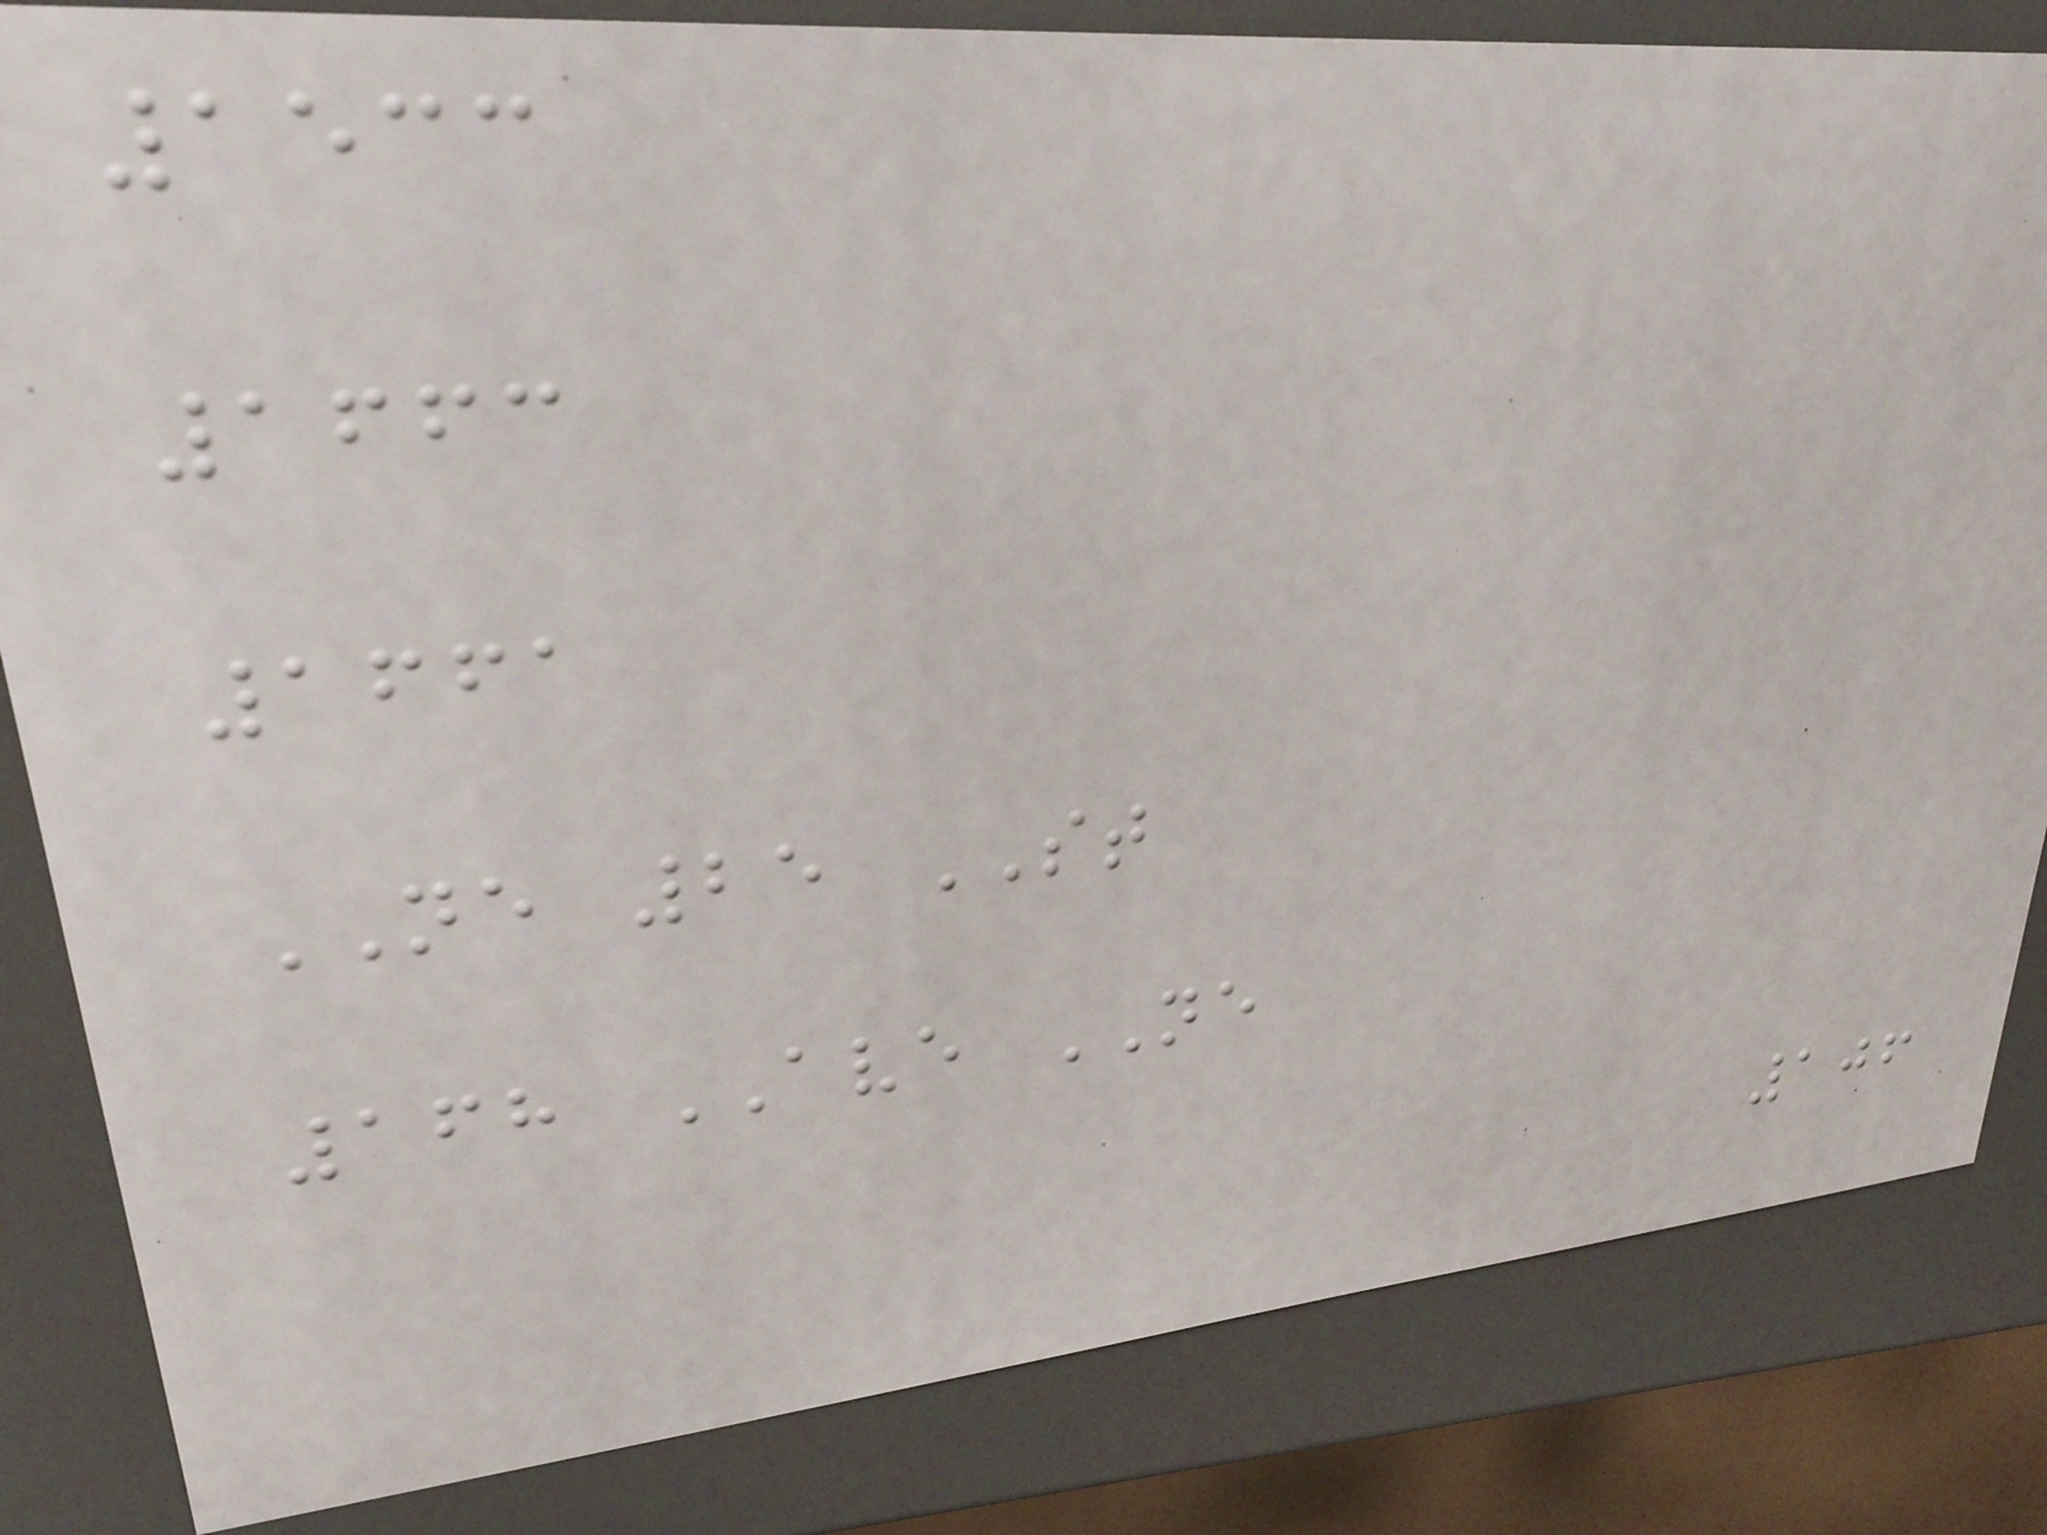1533
1663
1661
NE 25 ST
168 AVE NE
106
